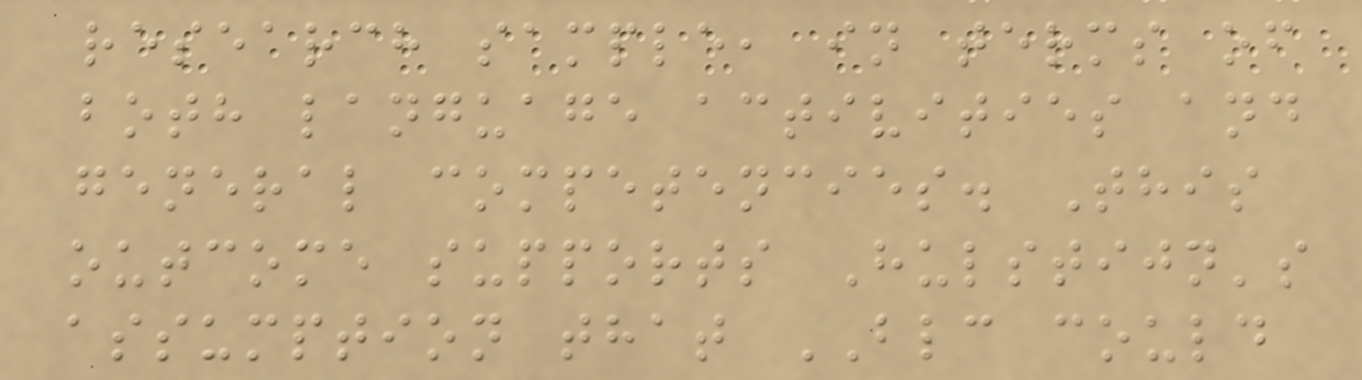research sample, in terms of
both language activities and
general competencies. This
outcome supports Hulstijn's
assumption that BLC could
